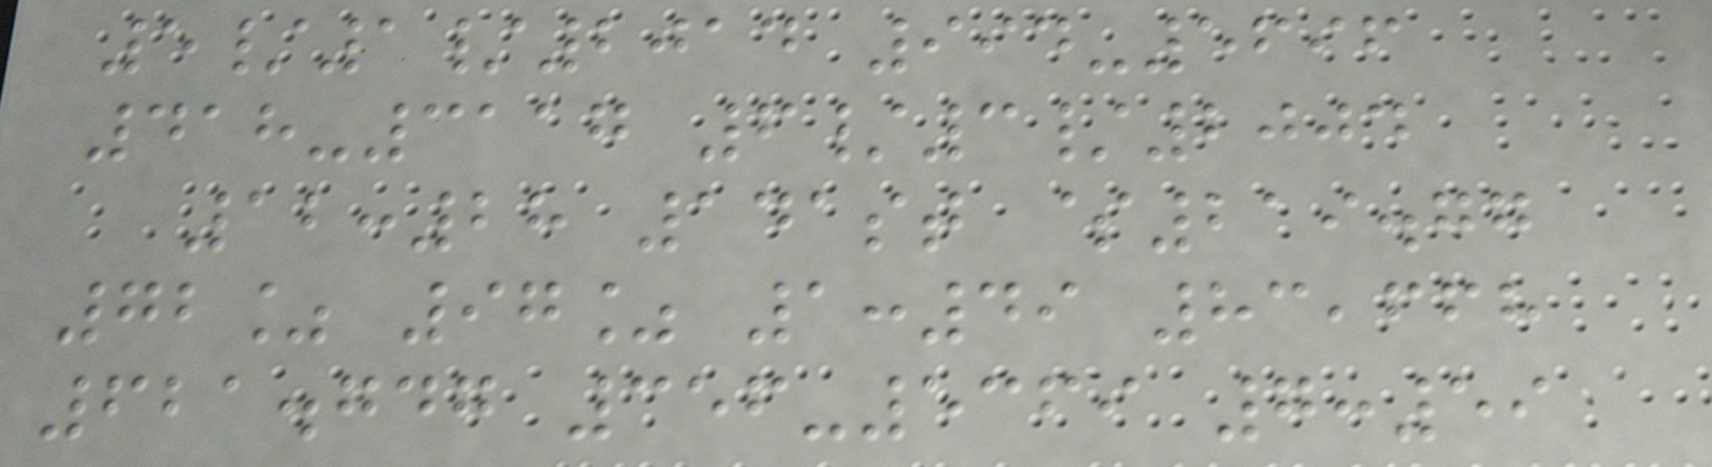5/1/2014 994-5696
418-3117 6/3/2004
12:28 141st $219.77
72% 97% 1:49 83,668
621.747 356-5369 7:59
